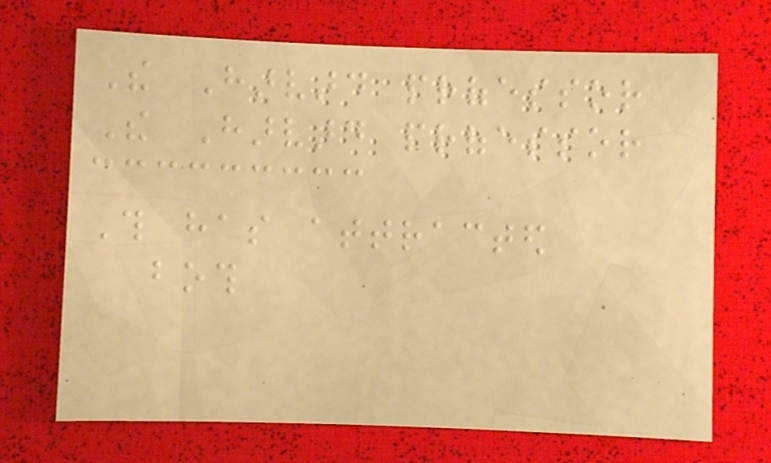The Harvard professor
The Harvard professor
This has attracted
both
